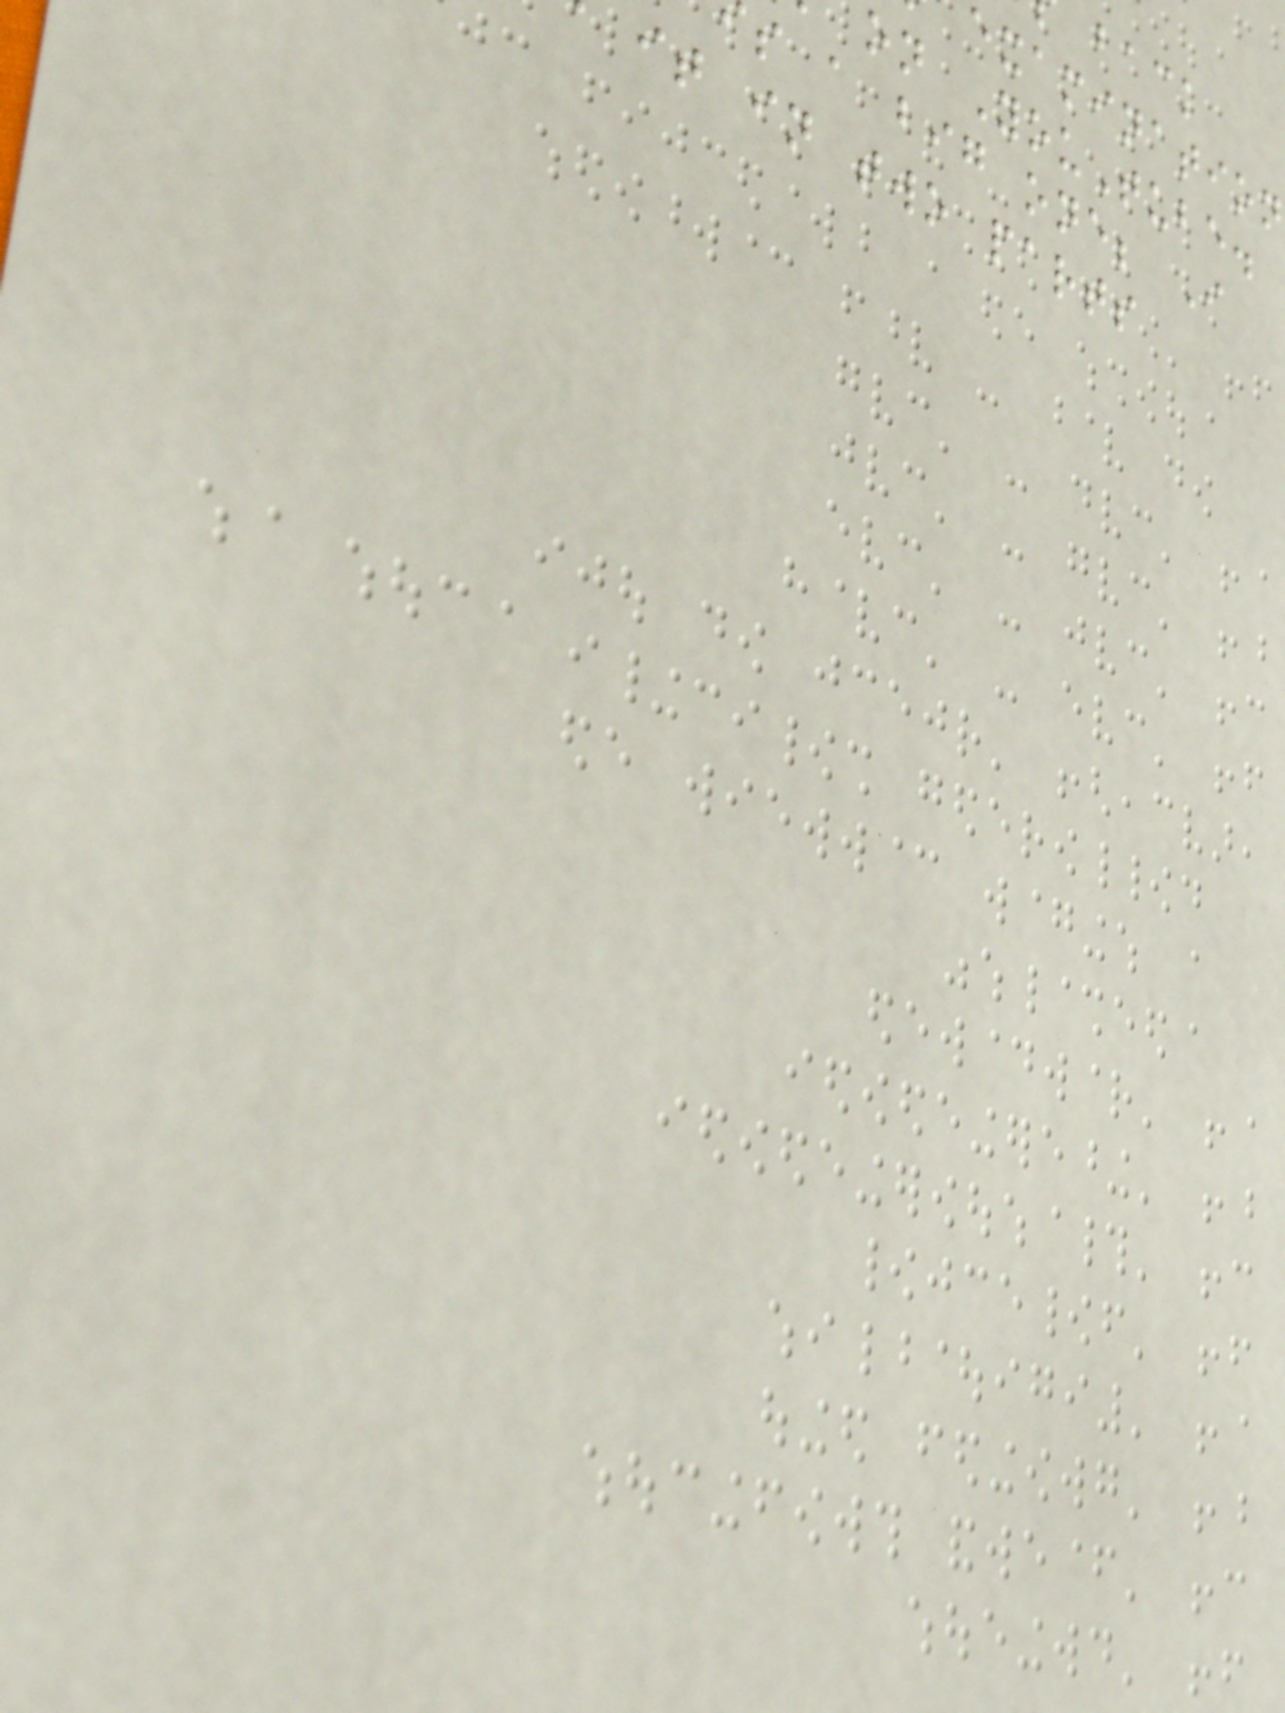examination
on YouTube.
s a big one; I
it in two parts
